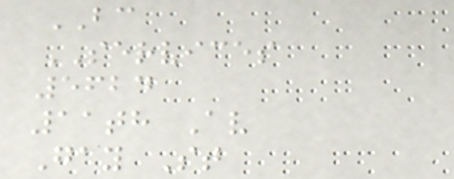BC
SERVICES
5624
11th Av
Gay St
